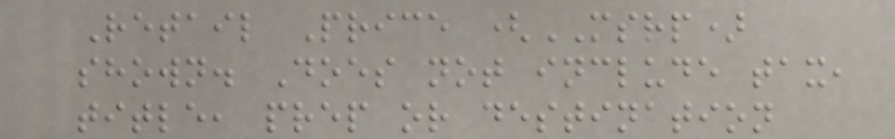Retail Price (MSRP)
shown. Does not include tax,
title, prep or destination
